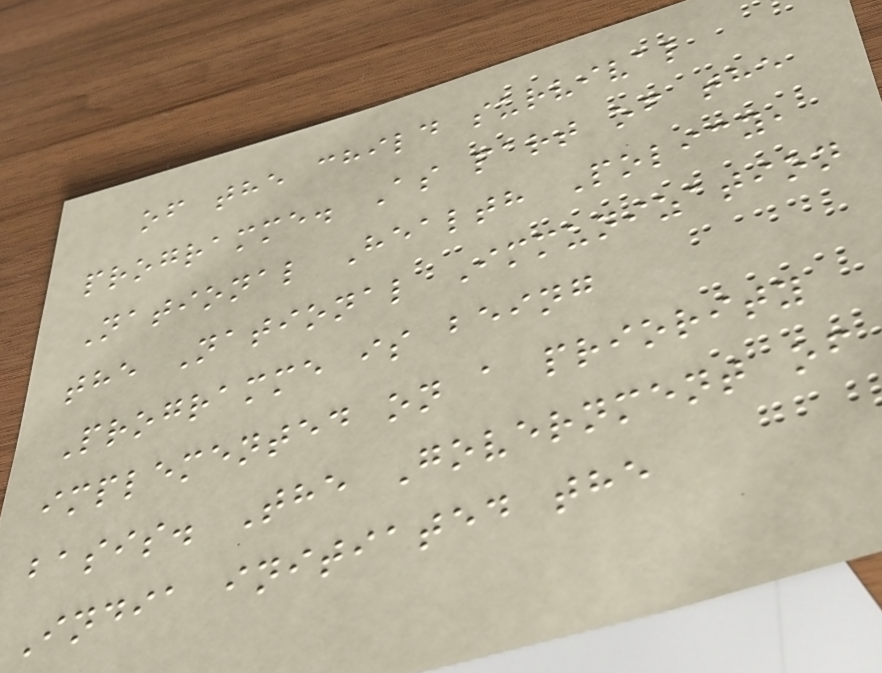of the child survival
programme. As part of the
National Health Policy,
the National Immunization
Programme is being
implemented on a priority
basis. The Government of
India initiated the
